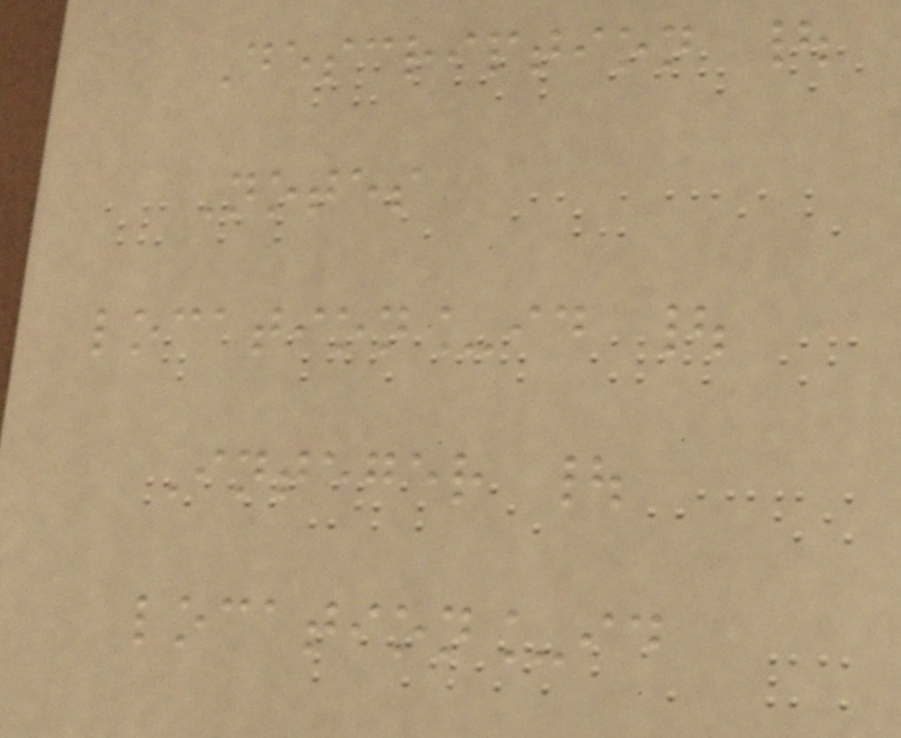Description |
Notes
location_id |
Integer |
location_id
